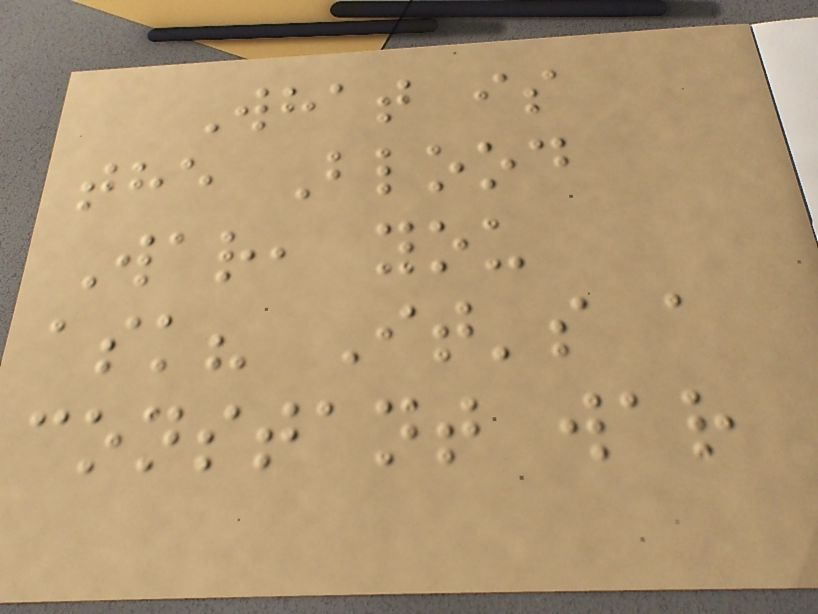What is
the Blood
War, you
ask? It's a
constant war
